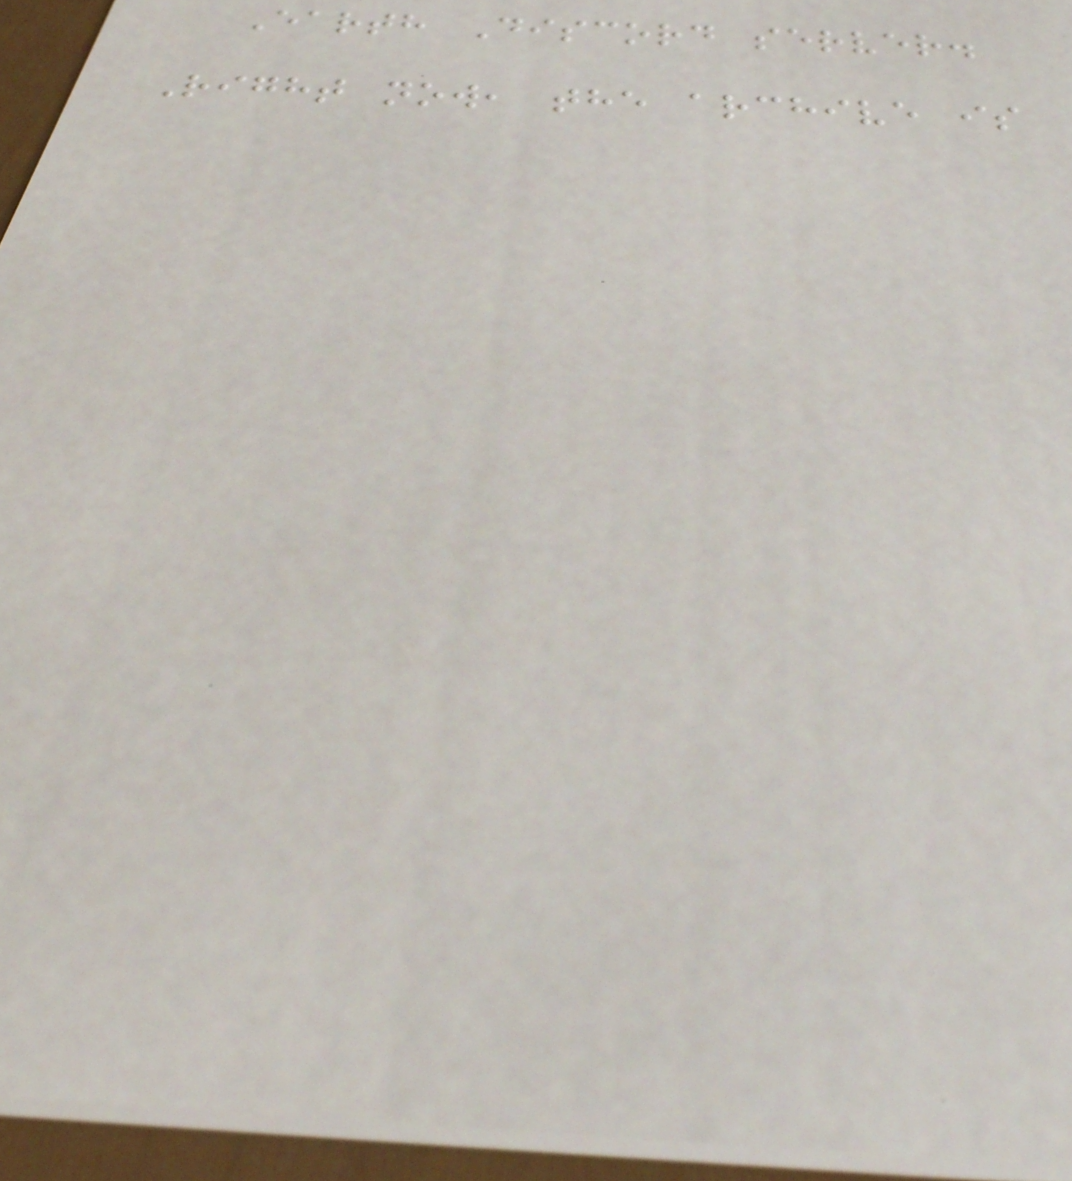Earth Discord server.
Right now, the archive is
